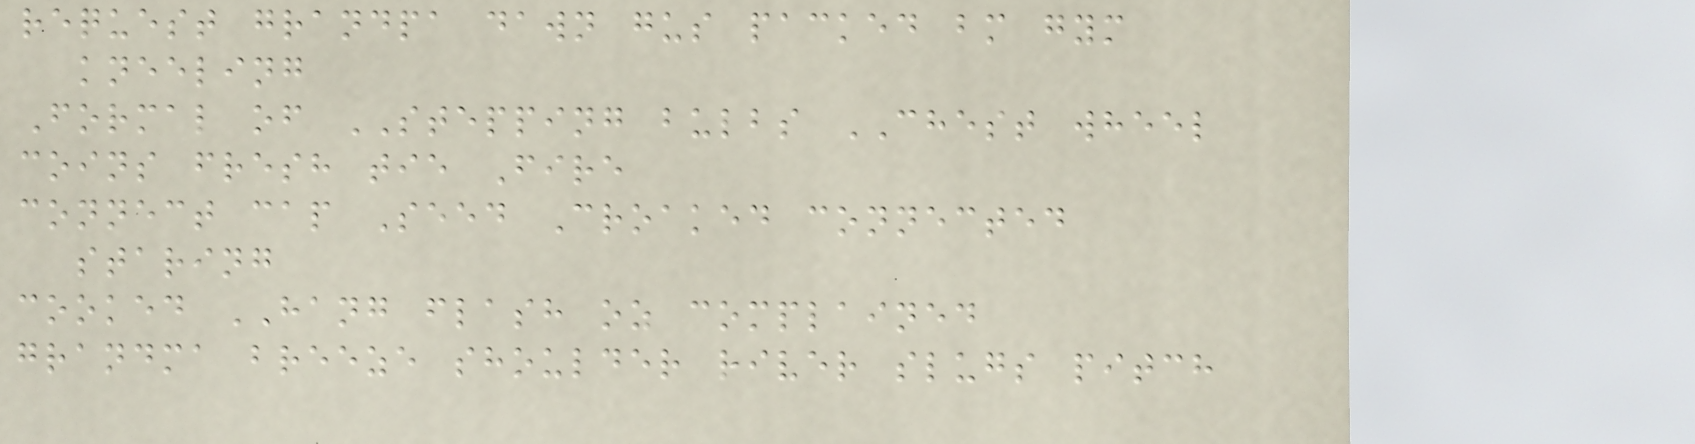request grandpa dawn gus packed bm gym
kneeling
Formal of STEPPING bulbs CHEST wheel
coins fresh tie Fire
connect cap Seed Croaked connected
staring
cooked HANG flash oz complained
grandma breeze shoulder river slugs pitch
